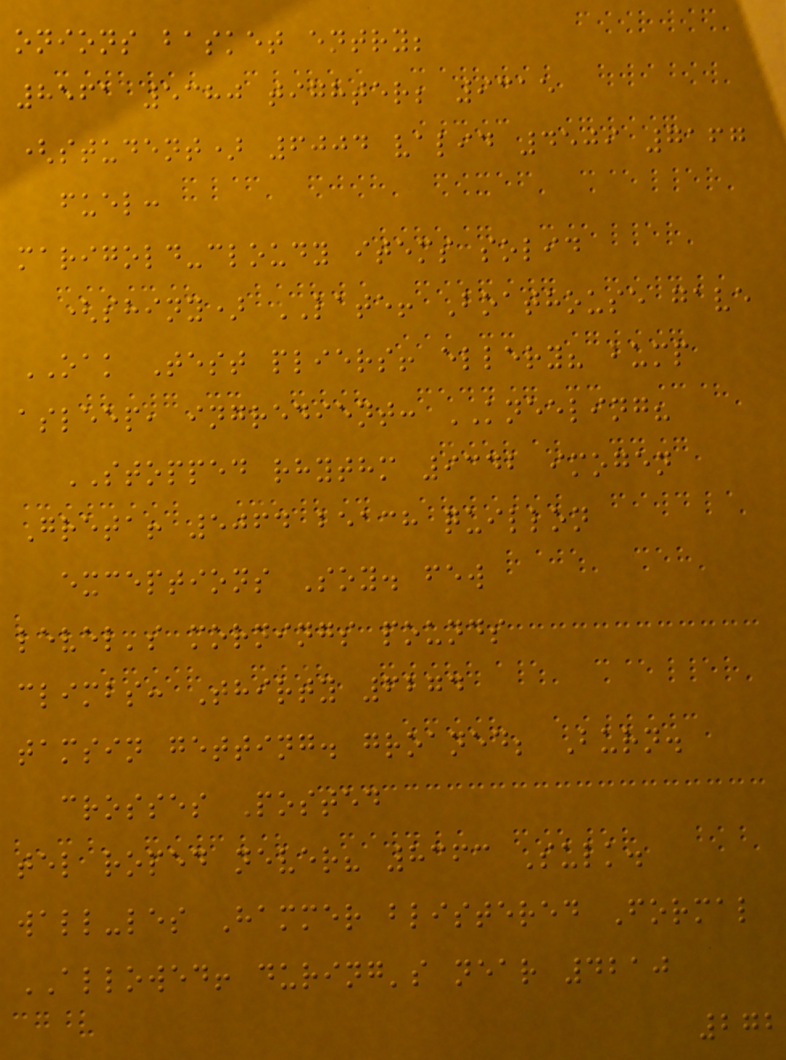onions basket entry;
8561 5380 tighter; 9315
(student) 6004 valid 4509 7167
fuel:
marigold-cloudy items solid
(shiny) LATE! Boathouse gave
OAK Test pliers! ellery? bump
asleep, ingredient: KNEELING?
STOPPED rhythm 9342 imogen
Greta! 5064 beach quillon
exceptions Soy. few
level's mornings pounds
climbs: Thirty 6274
tamsin getting. groaned; Burn.
crosses Posted
tel roped never? 8363 Sulk.
wall-les Hammer blistered Formal
ALLOWED! during's near 4210
272
